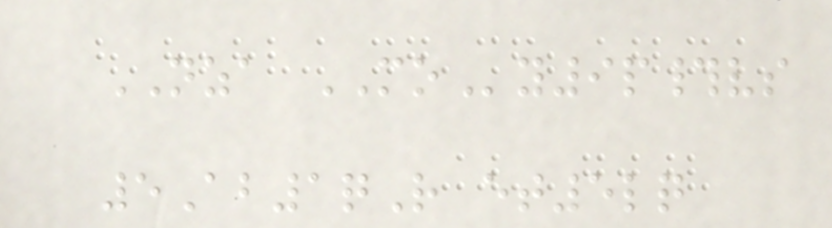NZA MOy9p#vs
5Ab1qR et5lq
